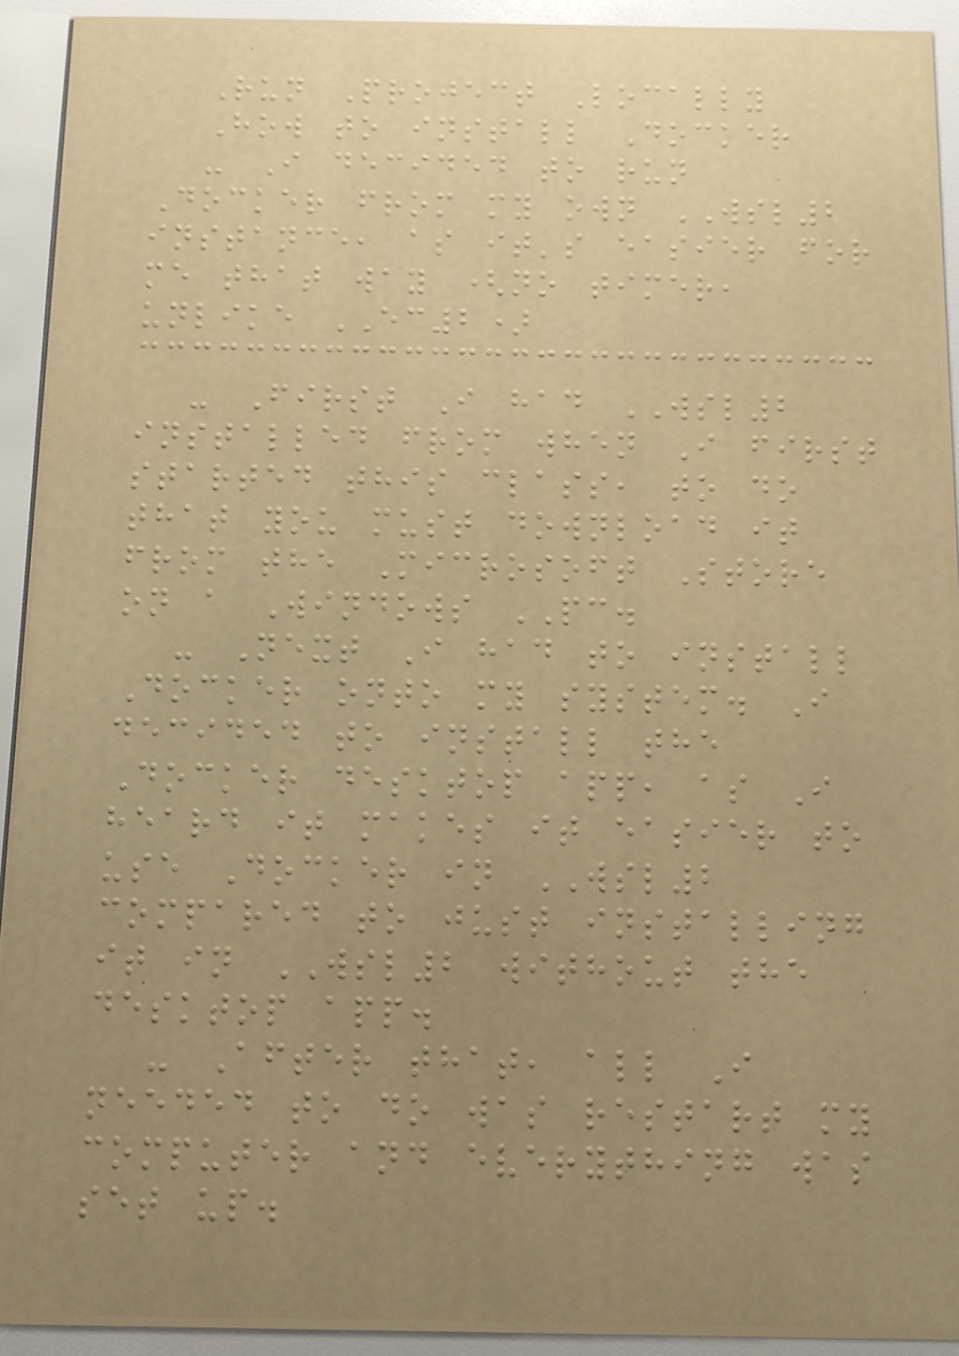Run Project Locally
How to install Docker
- I decided to run
Docker from my own WSL2
instance, as it's easier for
me that way (no timer,
unlike EC2)
- First I had WSL2
installed from when I first
started this class, to do
that you must download it
from the Microsoft Store
on a Windows PC.
- Next I had to install
Docker onto my system. I
decided to install the
Docker desktop app, as I
heard it makes it easier to
use Docker in WSL2
compared to just installing
it in WSL2 without the
desktop app.
- After that, all I
needed to do was restart my
computer and everything was
set up.
